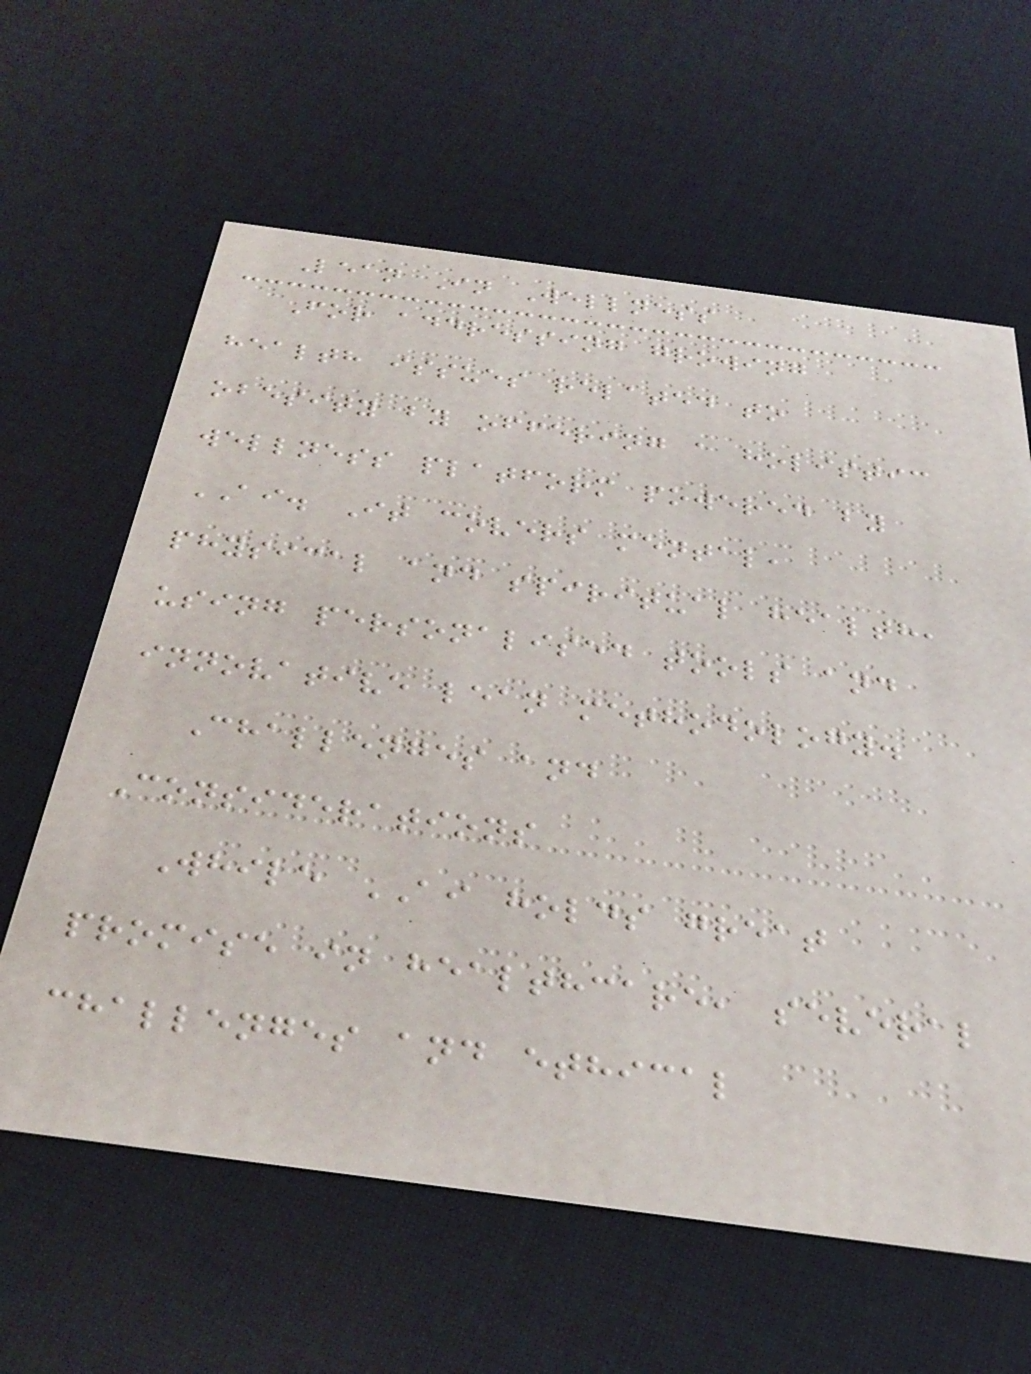Lean In Wellness
For addressing growing
health issues related to
obesity by offering a holistic
wellness platform powered by
AI. It covers mental,
physical and spiritual health,
using personalised tools and
innovative lean methodology.
Challenges and
Considerations
While AI holds great
promise in healthcare, several
challenges and ethical
